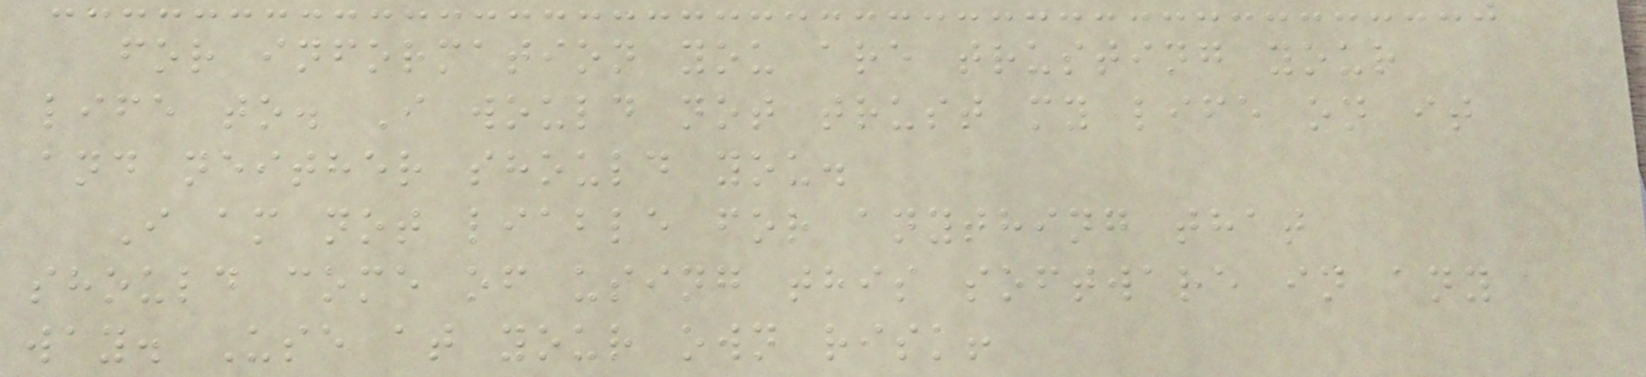for information you are trusting your
life to. I would not trust my life on it
and neither should you.
I am not liable for anything that
should come of using this software in any
way. Use at your own risk!
